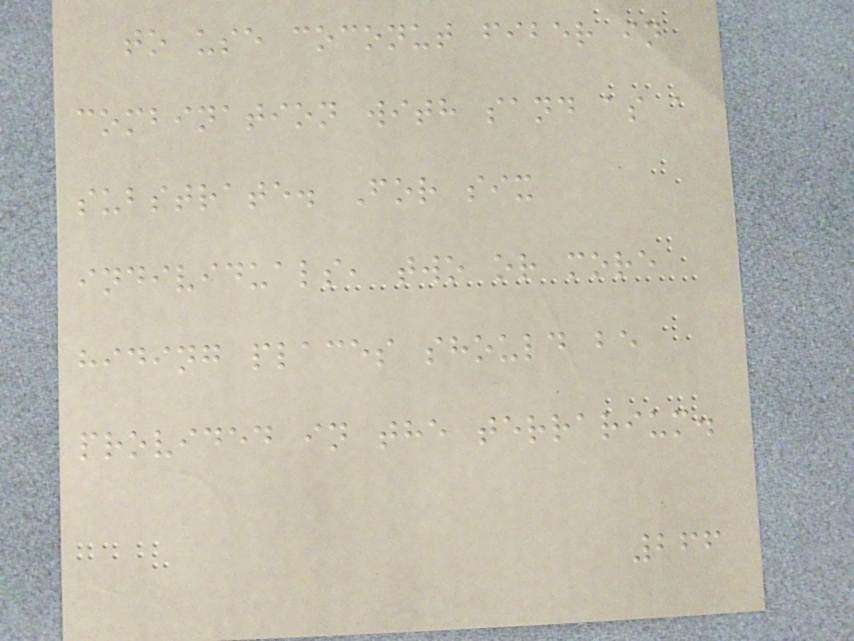to use coconut fiber in
combination with sand as a
substrate. For six
individuals, two or more
hiding places should be
provided in the terrarium.
266
